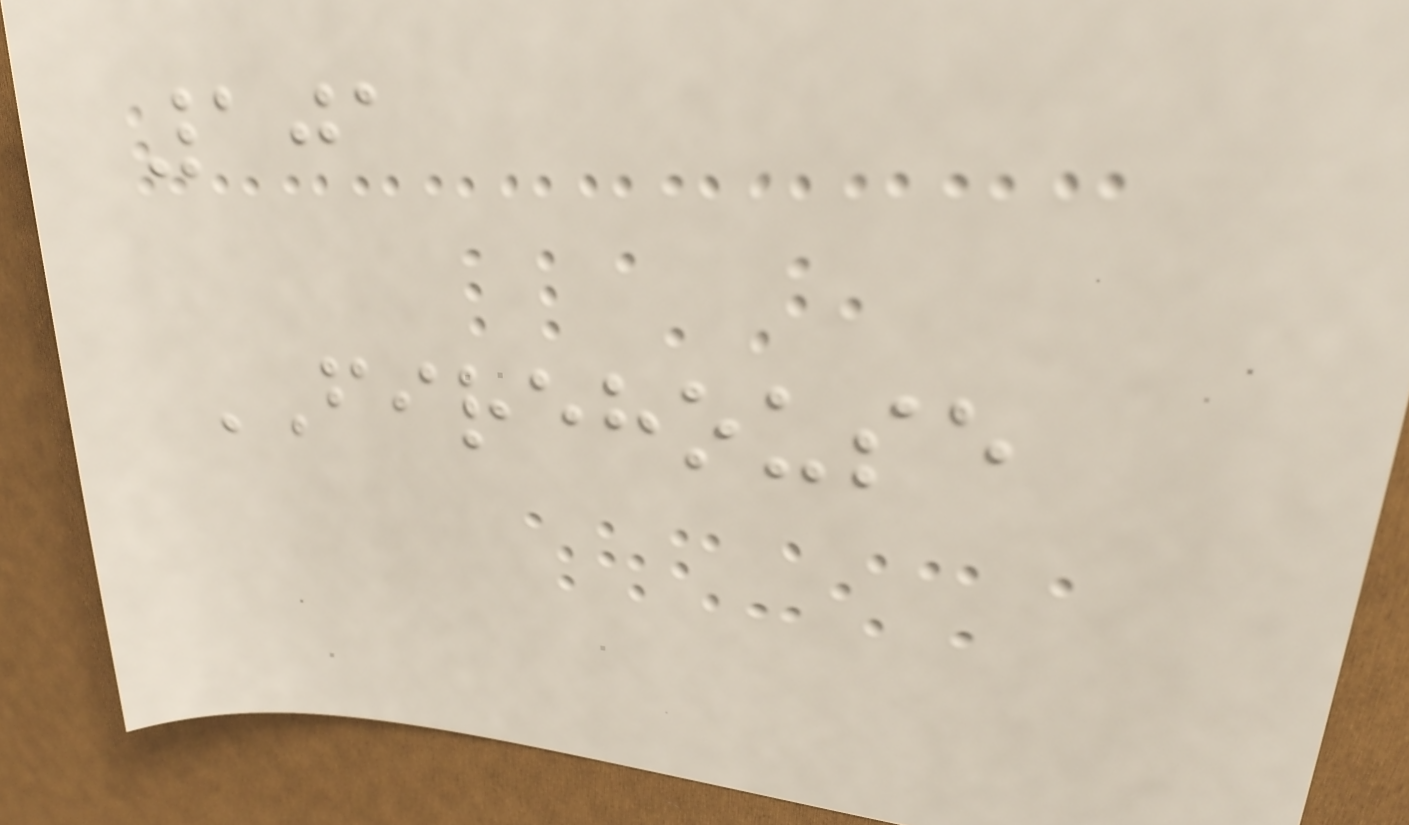101
FIREHOUSE
